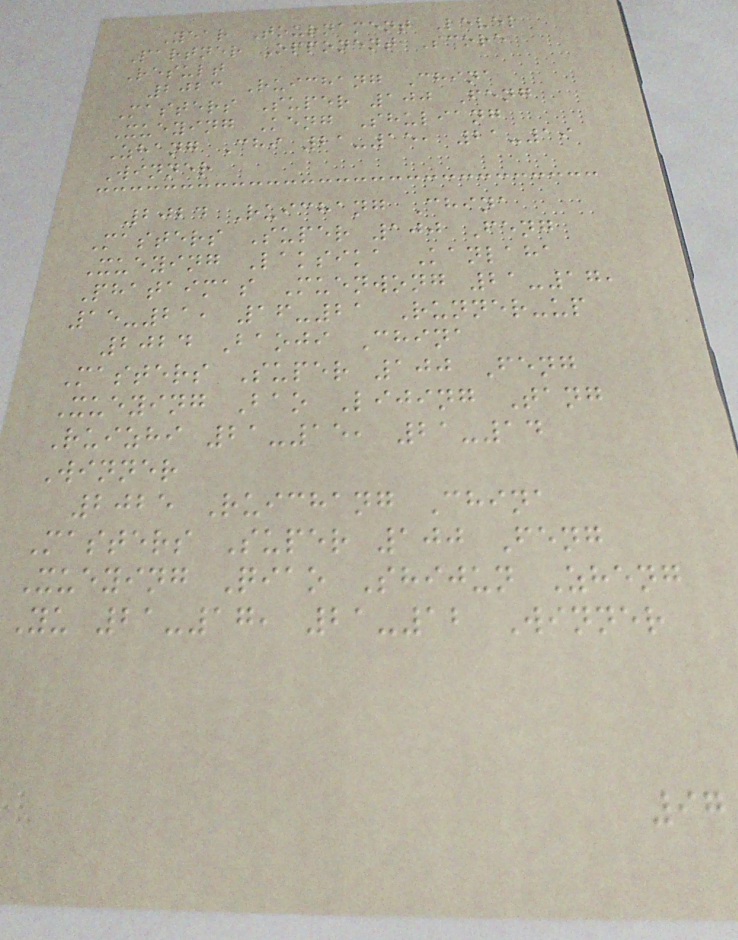Year Tournament Level
Partner Opponent Score
Result
2023 Ruichang China
Masters Super 100 Feng
Xueying Keng Shuliang
Zhang Chi 21-15, 21-19
Winner
2024 Ruichang China
Masters Super 100 Feng
Xueying Laksika Kanlaha
Phataimas Muenwong 21-17,
15-21, 16-21 Runner-up
2024 Baoji China
Masters Super 100 Feng
Xueying Bao Lijing Tang
Ruizhi 21-15, 21-14
Winner
2025 Ruichang China
Masters Super 100 Feng
Xueying Qiao Shijun Zheng
Yu 21-17, 21-12 Winner
97
